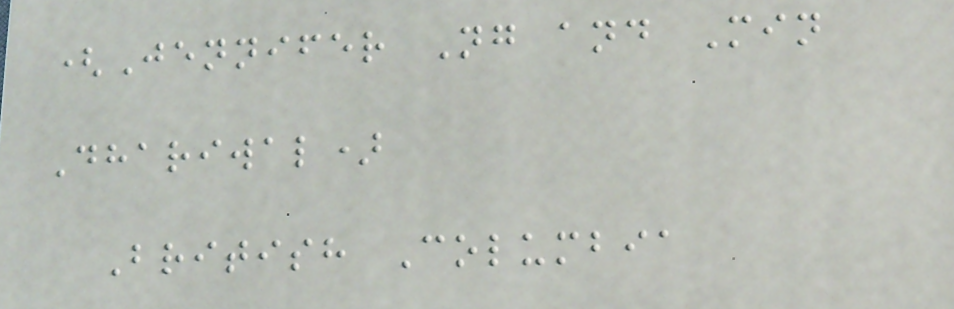(Jennifer Ng and Min
Dhariwal)
British Columbia
